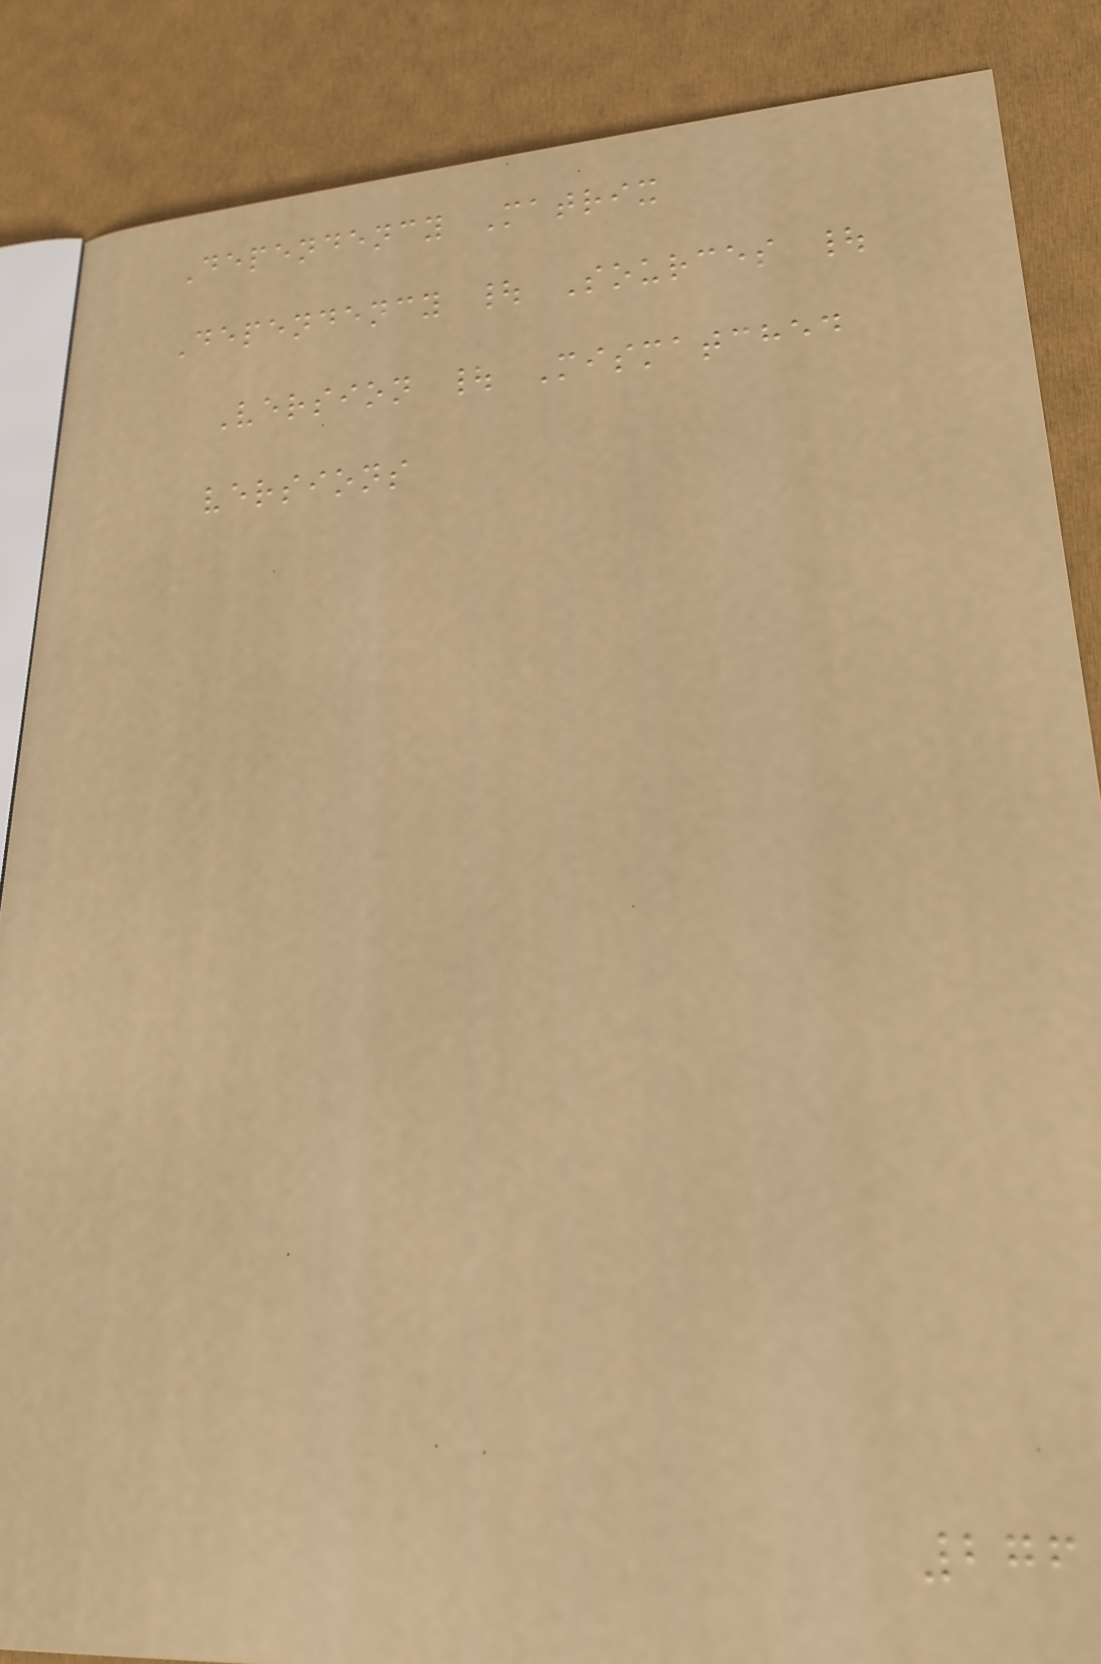Dependency Matrix
Dependency | Sources |
Version | Mismatched
versions
276
